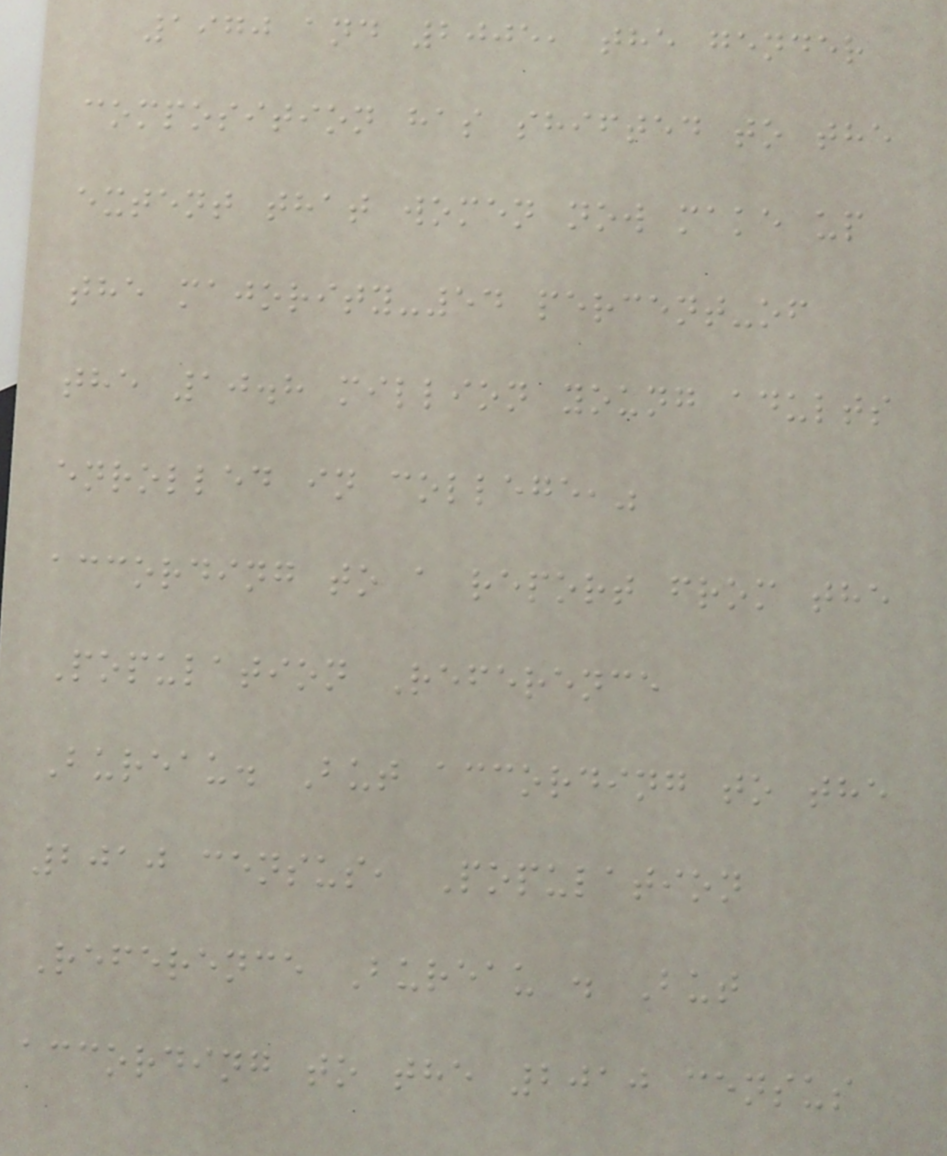1970 and 2005, the gender
composition has shifted to the
extent that women now make up
the majority-54 percent-of
the 10.8 million young adults
enrolled in college,"
according to a report from the
Population Reference
Bureau. But according to the
2010 census, Population
Reference Bureau . But
according to the 2010 census
